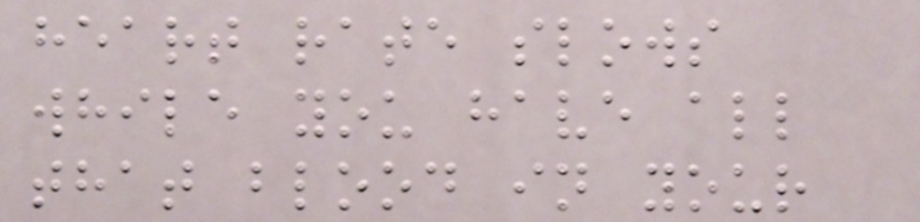heart rate slows
while you have all
that blood in your
